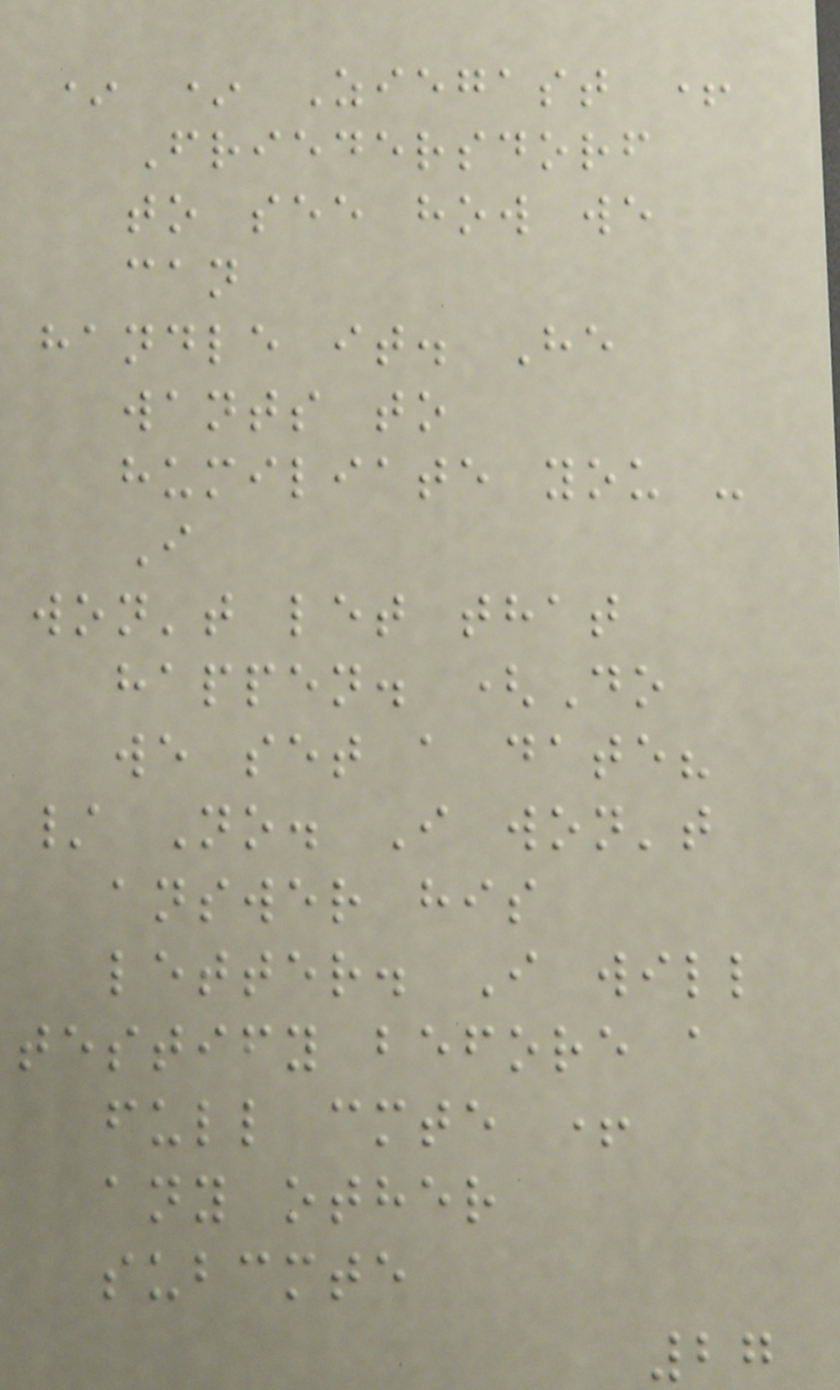* * Ziegast +
Friedersdorf
to see how we
can
handle it. He
wants to
humiliate you -
I
won't let that
happen. (Do
we set a date?
/ No. I won't
answer his
letter. I will
testify before a
full cmte +
any other
subcmte
27
